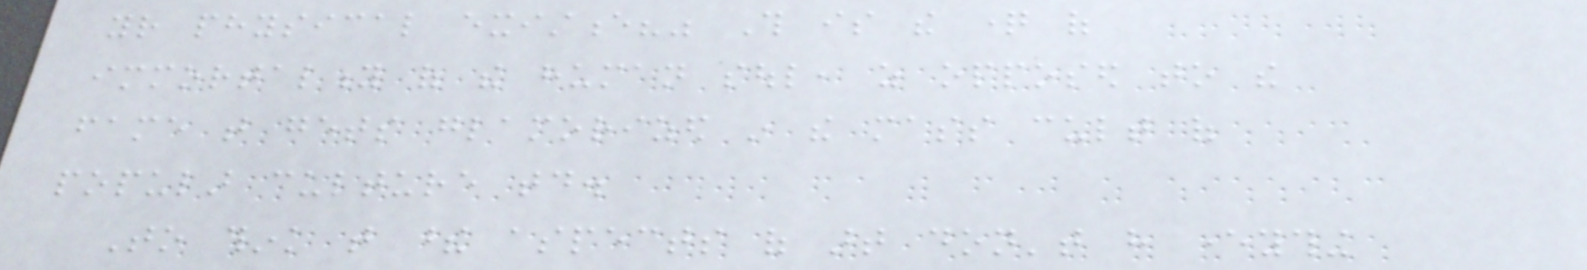your physical existence?" This is the question of
immortality of the human soul, as opposed to the
fame that gets glamorized in the mass cult of
popular culture today.
To think that these aspects of art don't have everything
